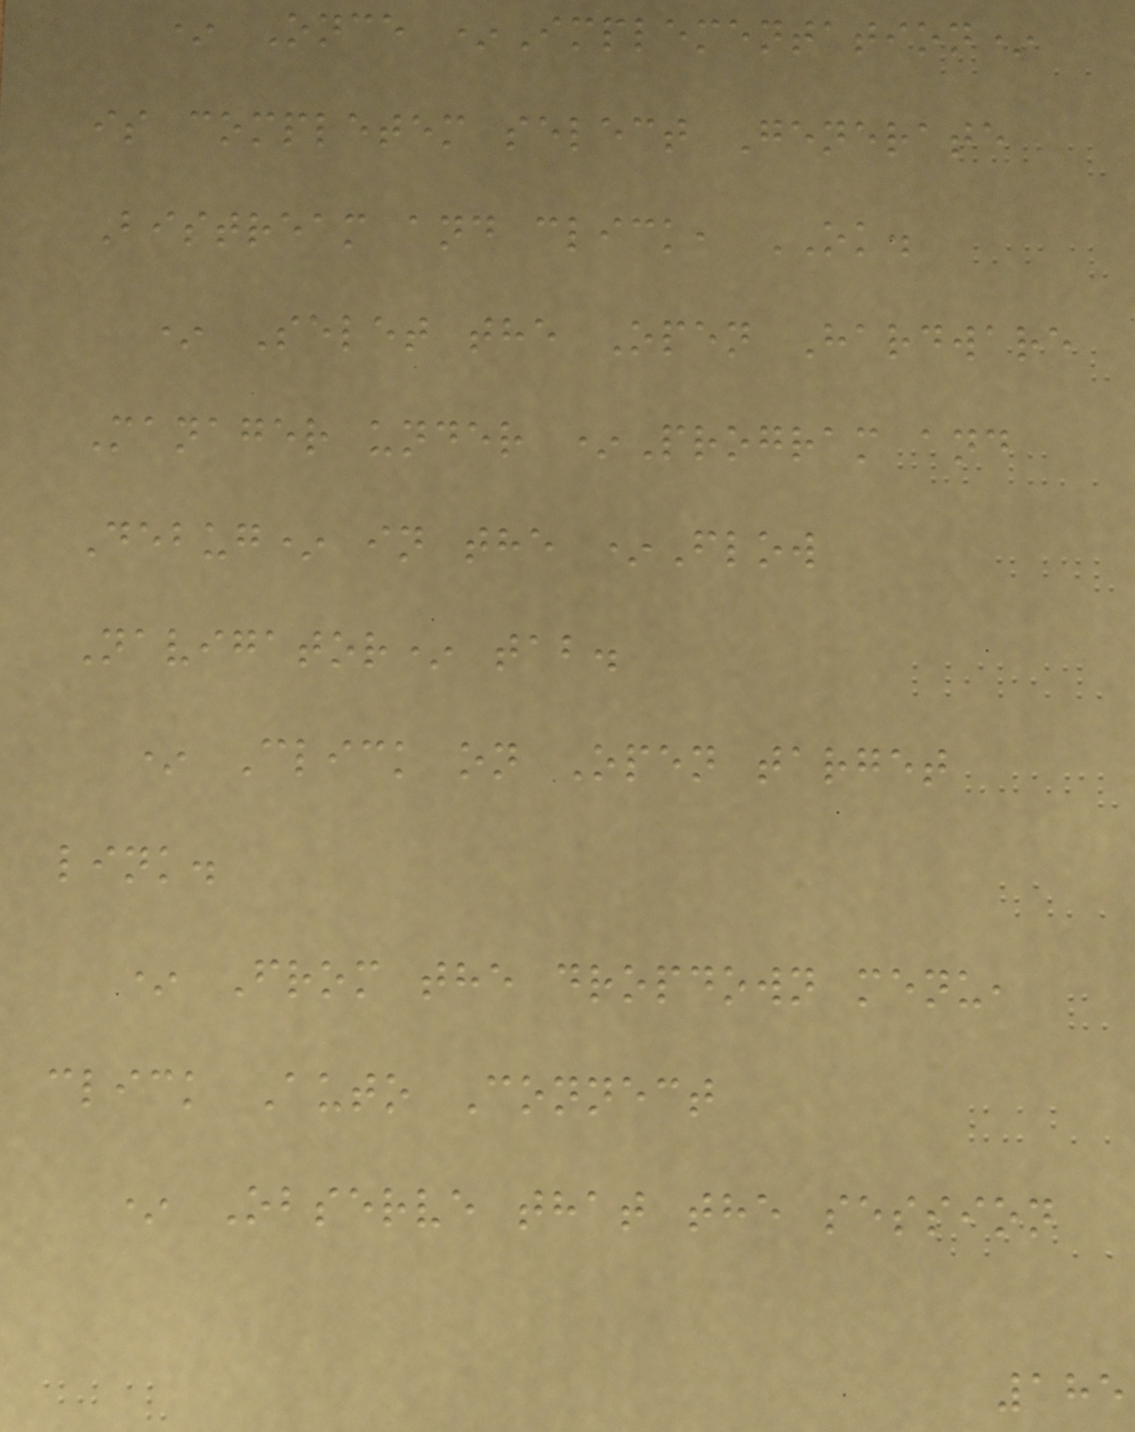* Once *Implementation*
is completem select Generate
Bistream and click, OK.
* Selet the Open Hardware
Manager under *Program and
Debug* in the *Flow
Navigator* tab.
* Click on Open target
link.
* From the dropdown menu,
click Auto Connect
* Observe that the session
185
